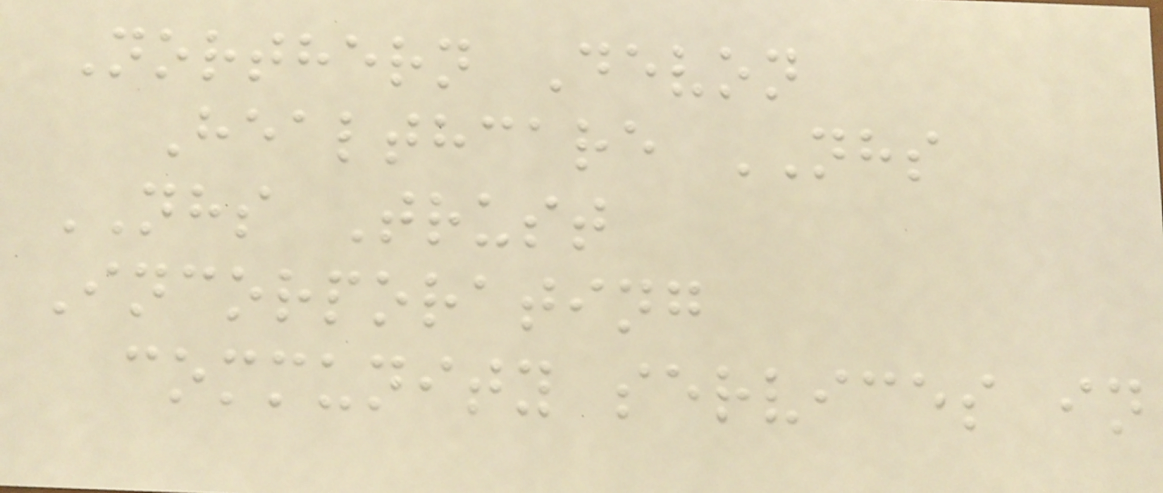Northern Devon
Healthcare NHS
NHS Trust
Incorporating
community services in
